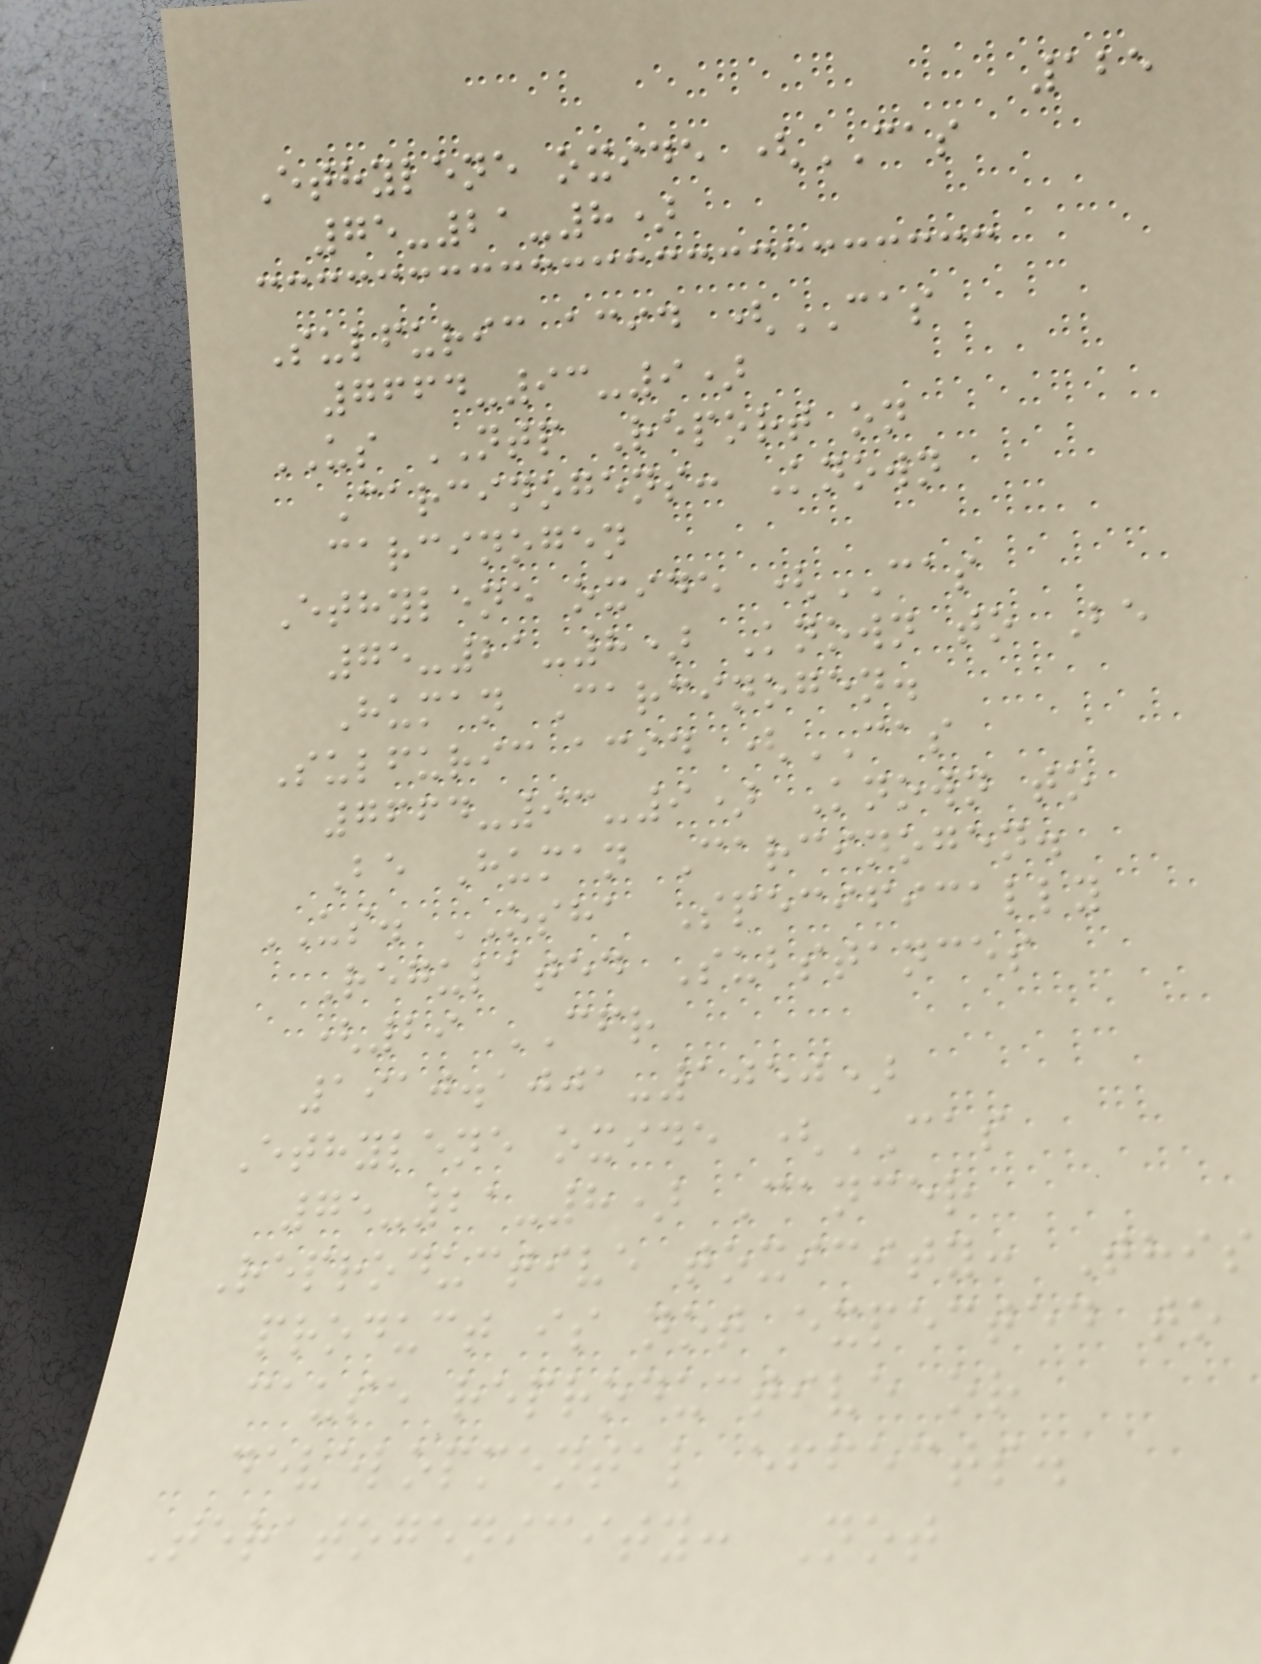125
Ethylene oxide (CAS
75-21-8)
Sulfuric acid (CAS
7664-93-9)
US NTP Report on
Carcinogens: Known
carcinogen
Ethylene oxide (CAS
75-21-8) Known to Be
Human Carcinogen.
Sulfuric acid (CAS
7664-93-9) Known to
Be Human Carcinogen.
US. OSHA Specifically
Regulated Substances
(29 CFR
1910.1001-1050)
Ethylene oxide (CAS
75-21-8) Cancer
Reproductive toxicity: This
product is not expected to
cause reproductive or
developmental effects.
Teratogenicity: Not
